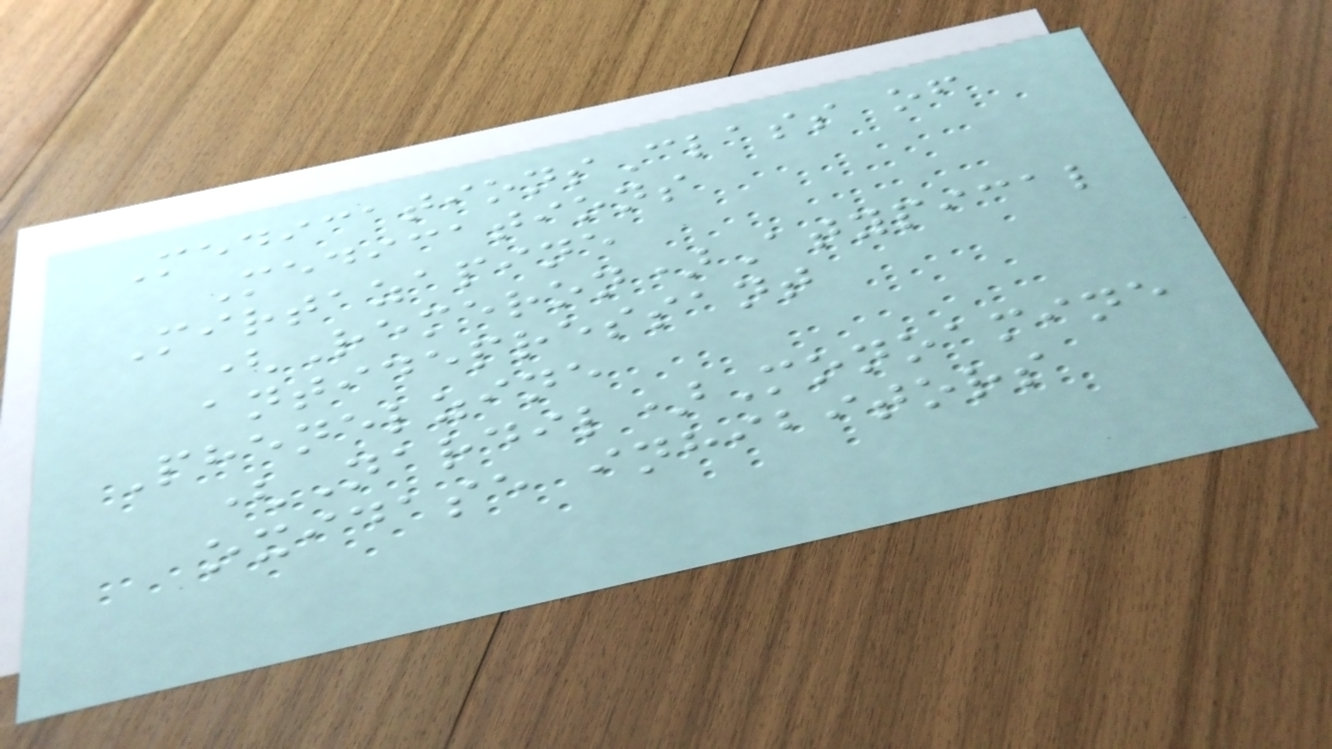MedicationsClass of
Medications
Mirtazapine
(Remeron)Atypical
antidepressant
Phenelzine
(Nardil)Monoamine
oxidase inhibitors
